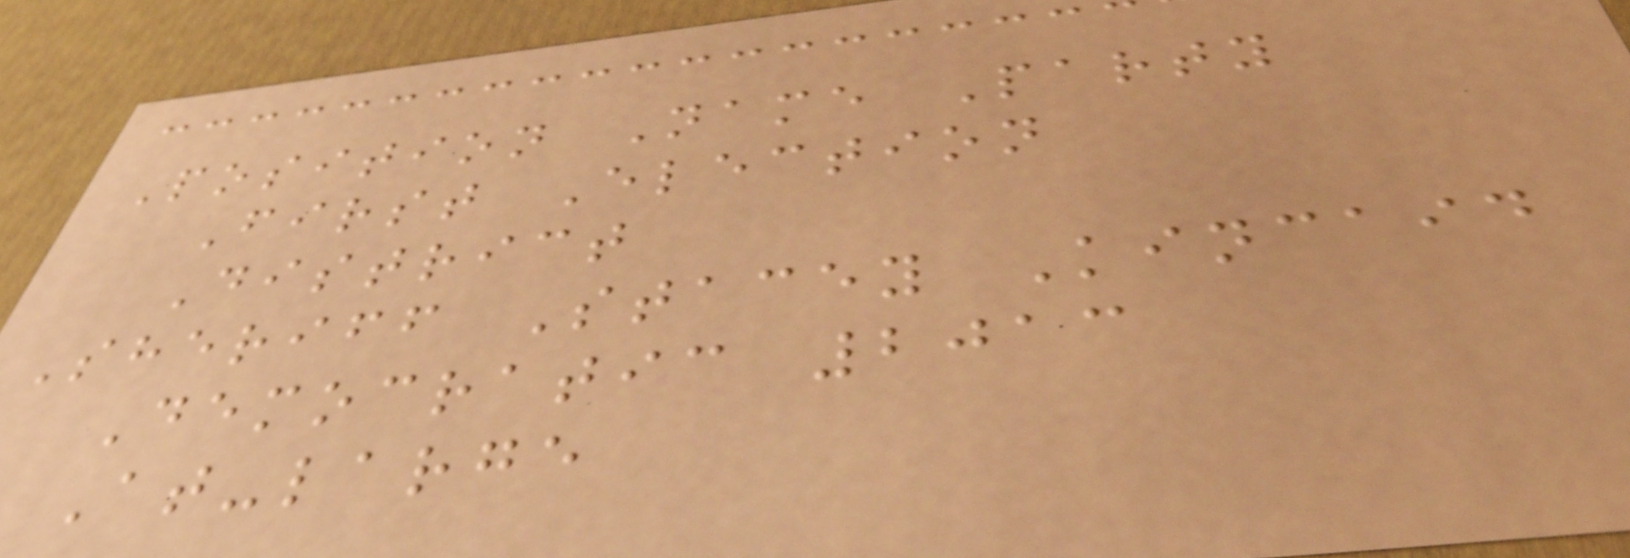Position Name Party
First Election
District
Sheriff Stacey Kincaid
Democratic 2013
At-large
